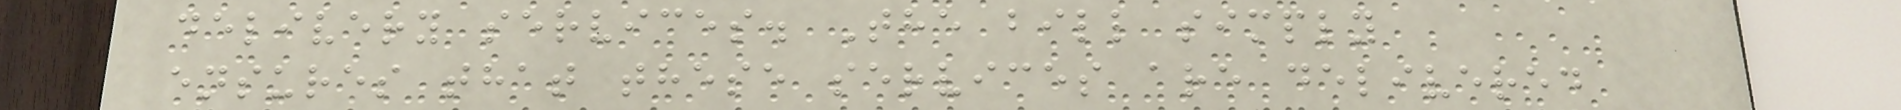delivery services. The bill simply
ensures that these services are delivered
